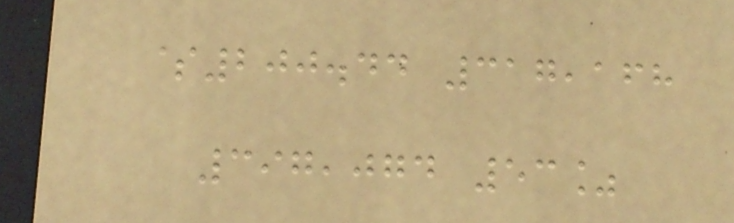$200.44 317,168
397,074 53%
